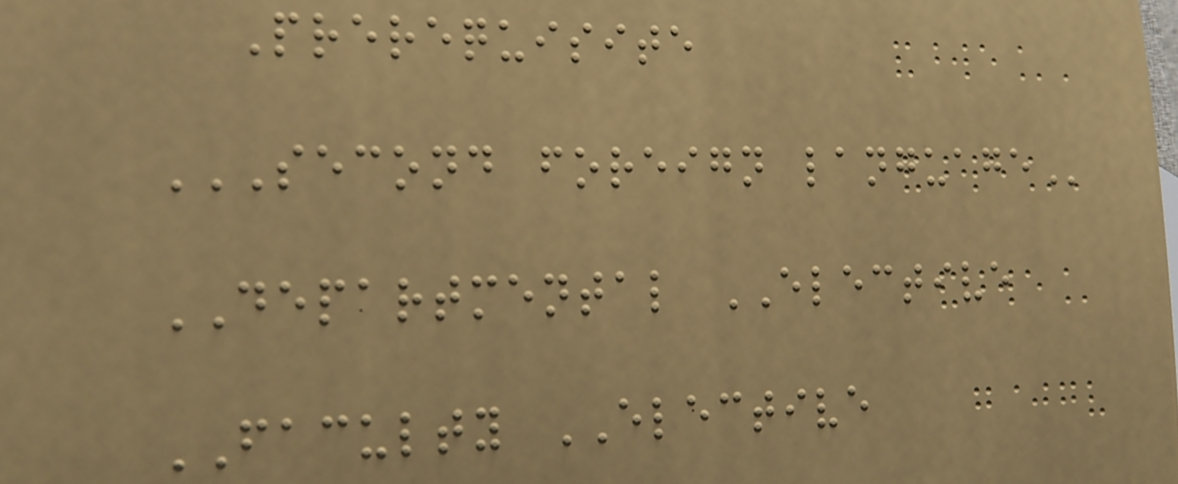Prerequisite
SECOND FOREIGN LANGUAGE
DEPARTMENTAL ELECTIVE
FACULTY ELECTIVE
